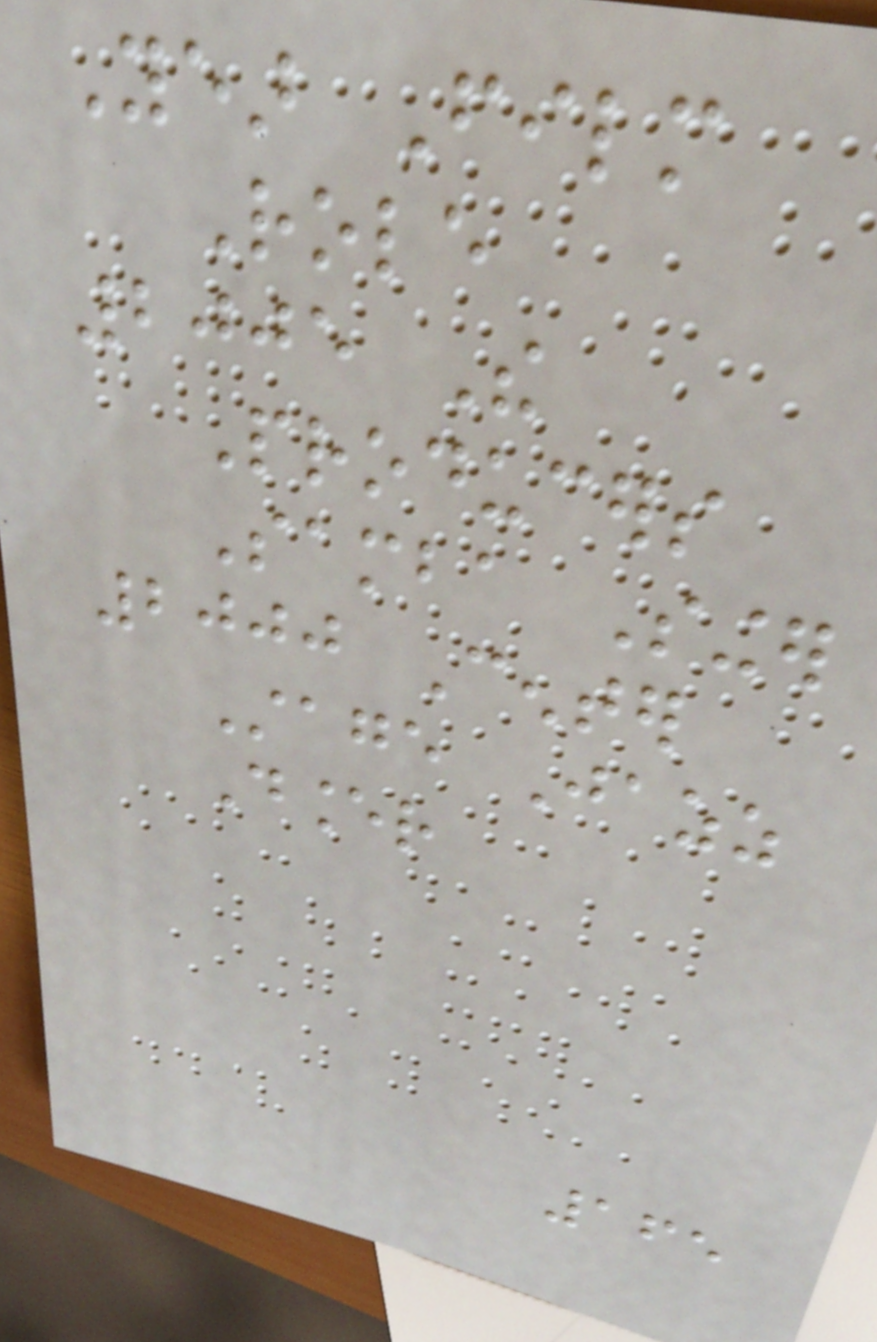Year Film
Role
2005 The
Producers
Samba Singer
2000 Center
Stage Jazz
Dancer
165
